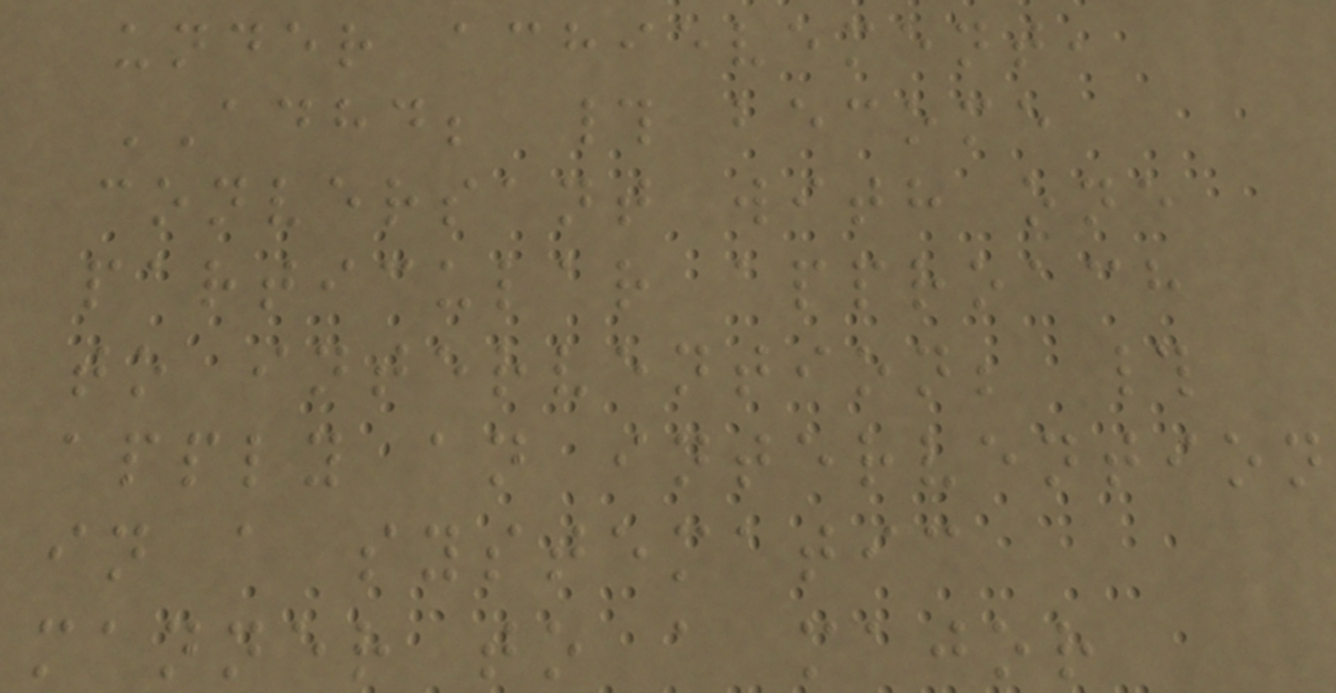under achievement,
ADHD; # become
conversant with one
particular approach
to intervention; #
apply an intervention
in a systematic
manner to a major
